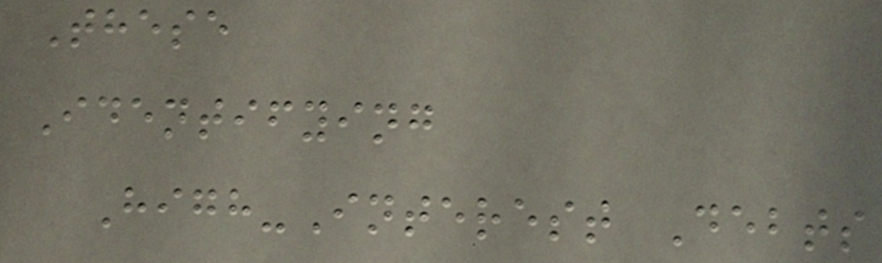These
Identifying
High-Interest Debts
